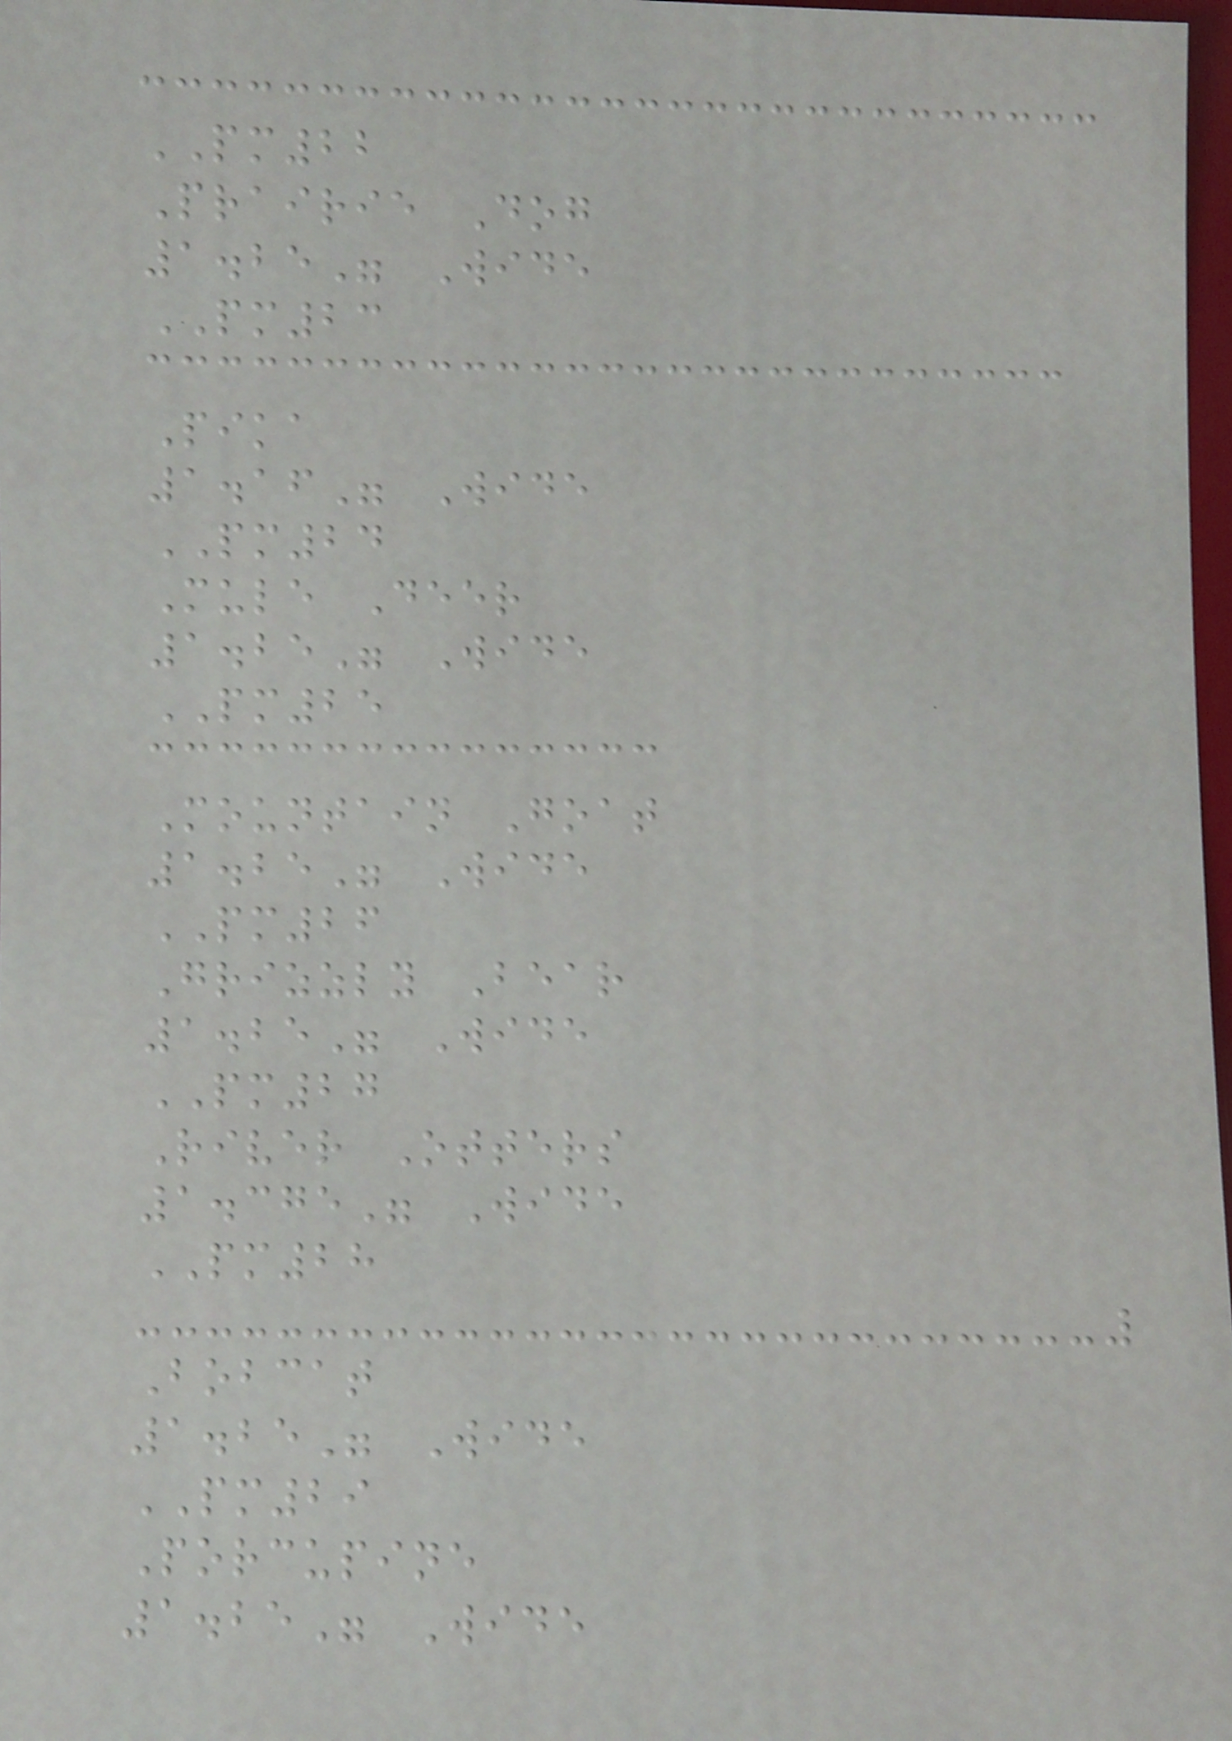PM22
Prairie Dog
1.25" Wide
PM23
Pika
1.16" Wide
PM24
Mule Deer
1.25" Wide
PM25
Mountain Goat
1.25" Wide
PM26
Grizzly Bear
1.25" Wide
PM27
River Otters
1.375" Wide
PM28
Bobcat
1.25" Wide
PM29
Porcupine
1.25" Wide
